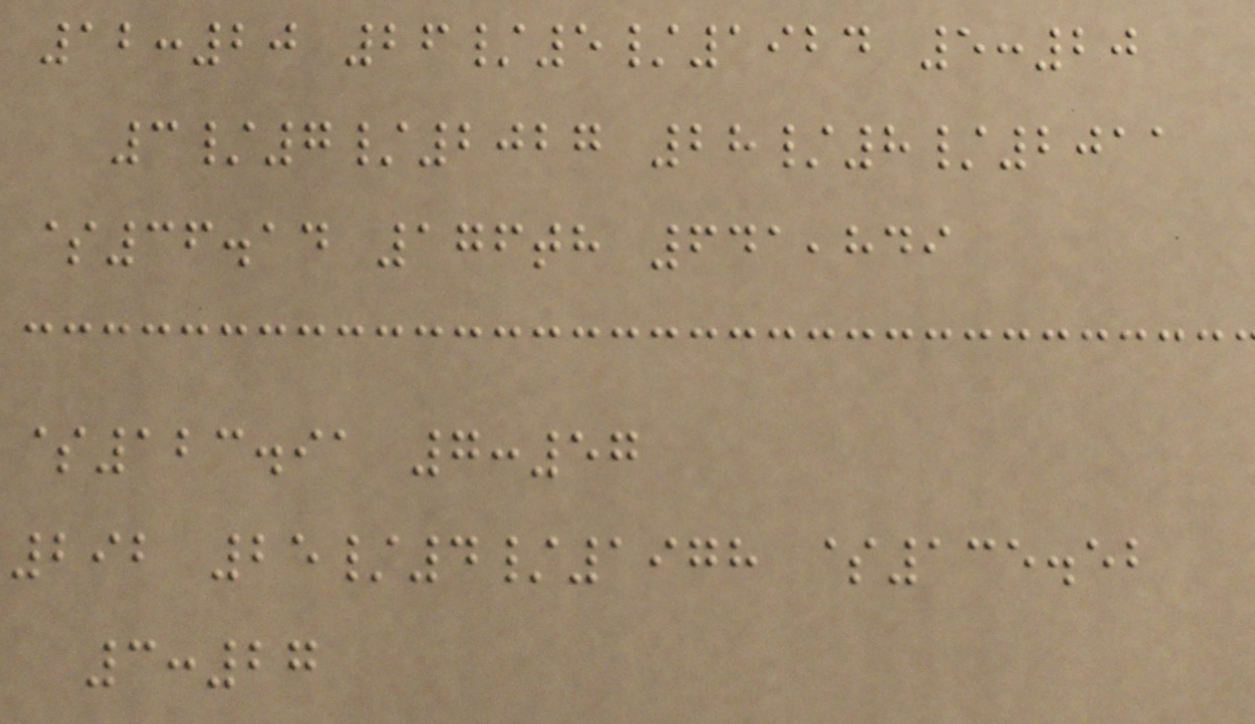12:20 26/5/1924 5:20
3/7/2027 28/8/2011
$36.14 176th 641,849
$123.91 7:57
292 25/4/1978 $135.52
3:27
